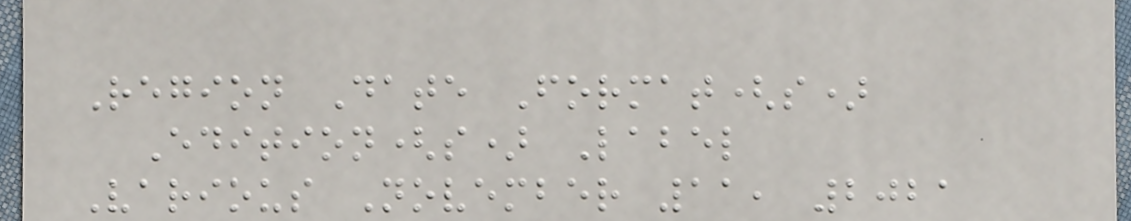Region Date Format(s)
Edition(s) Label
Various November 11, 2021
